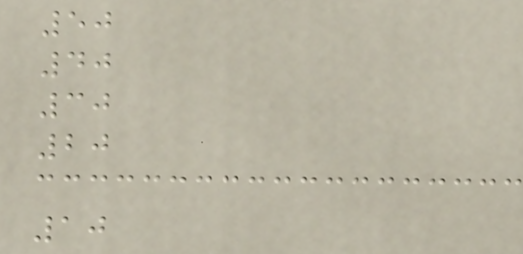50
40
30
20
10
